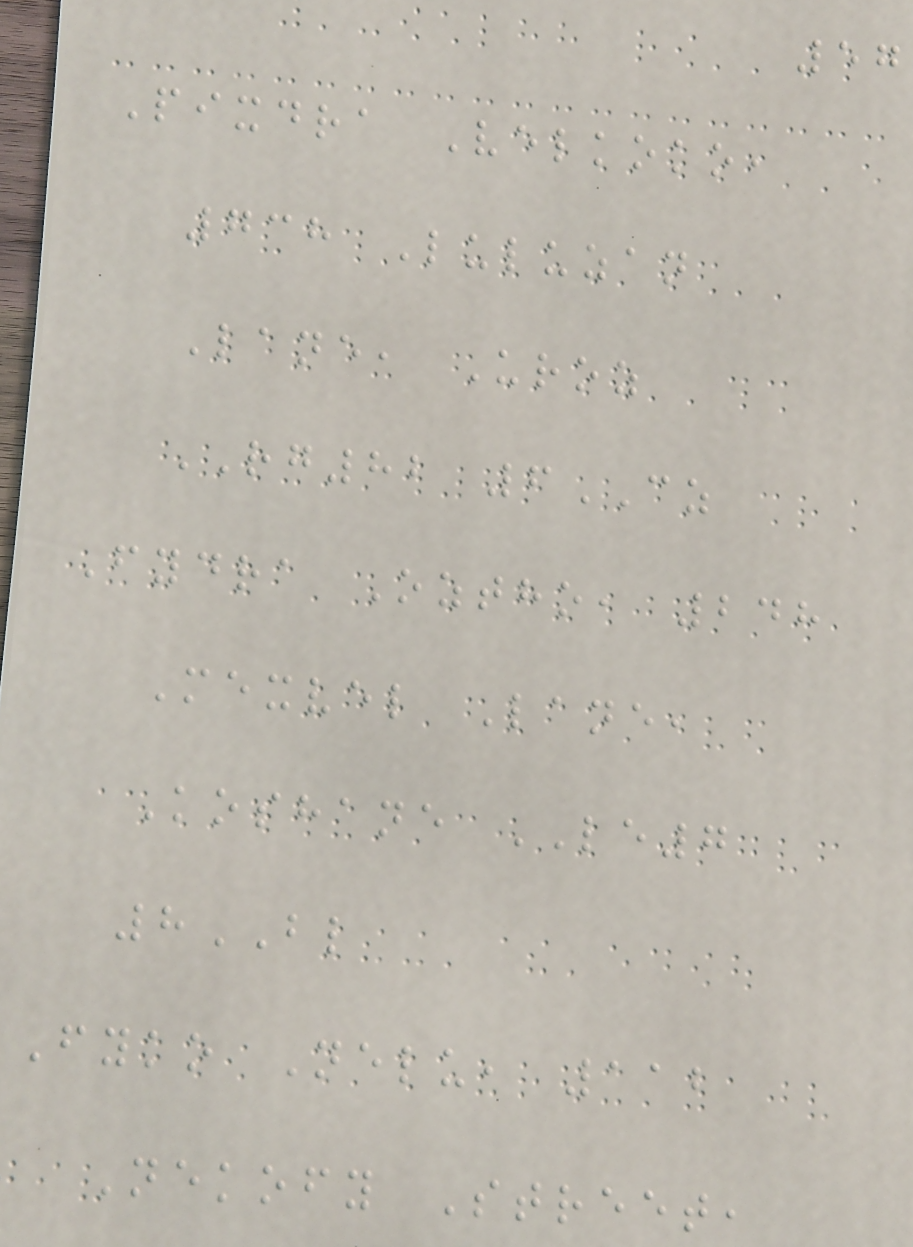57
Pixdra Velkoko,
738 Luluzan
Lane, Uroz
RG82 6CZ
Fydra Oztho, 248
Mexvel Lane,
Koshane LE7
8BL
Fyko Nelu, 112
Nekofy Street,
